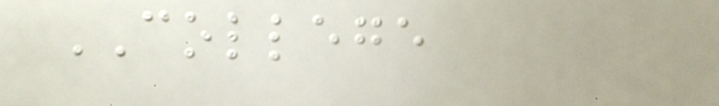COLLEGE
